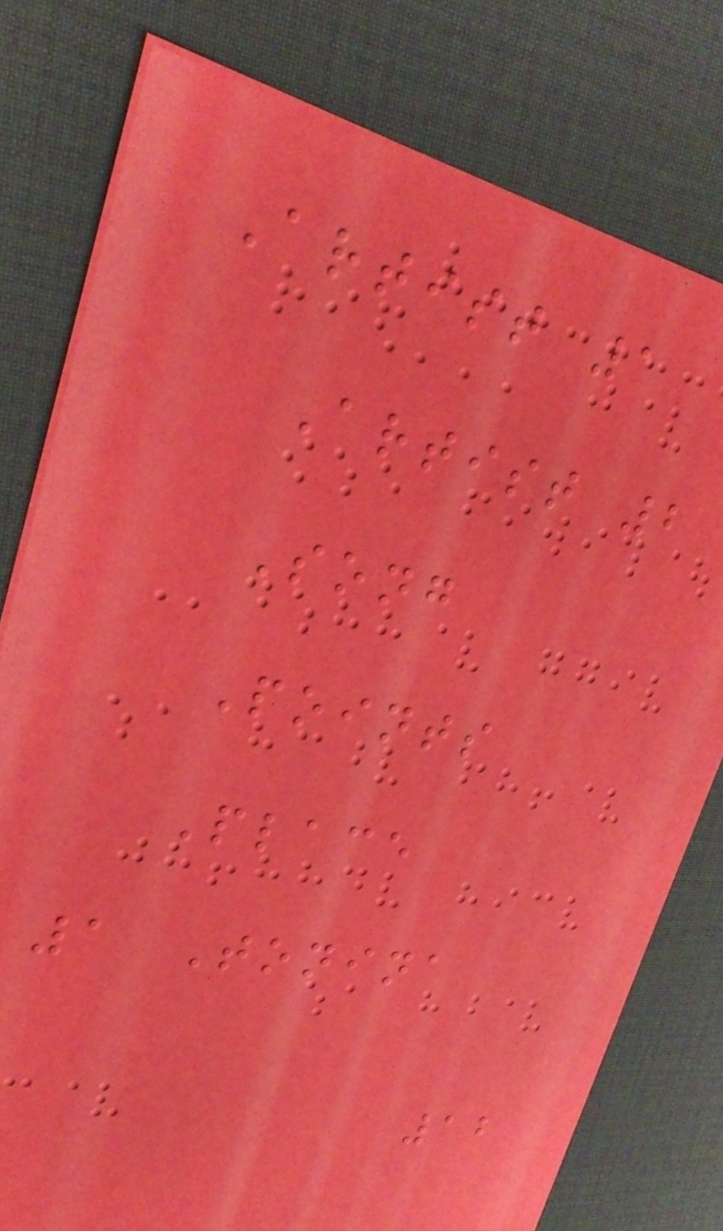Artist 1
Artist 2
Song
Points
Place
1 Tonina
12
